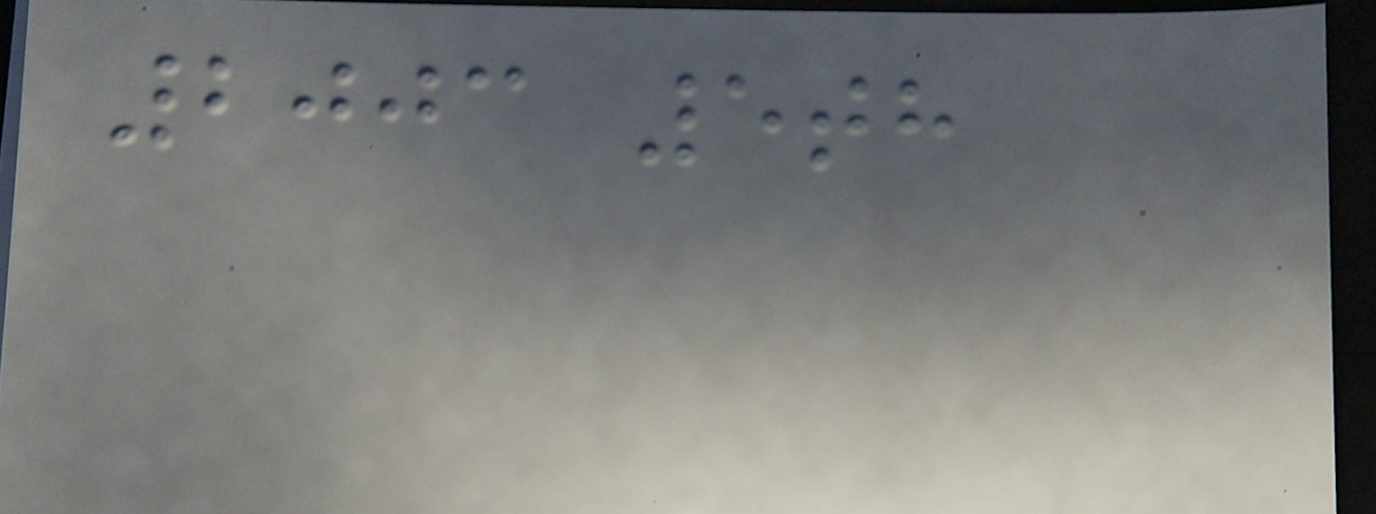2003 5th
